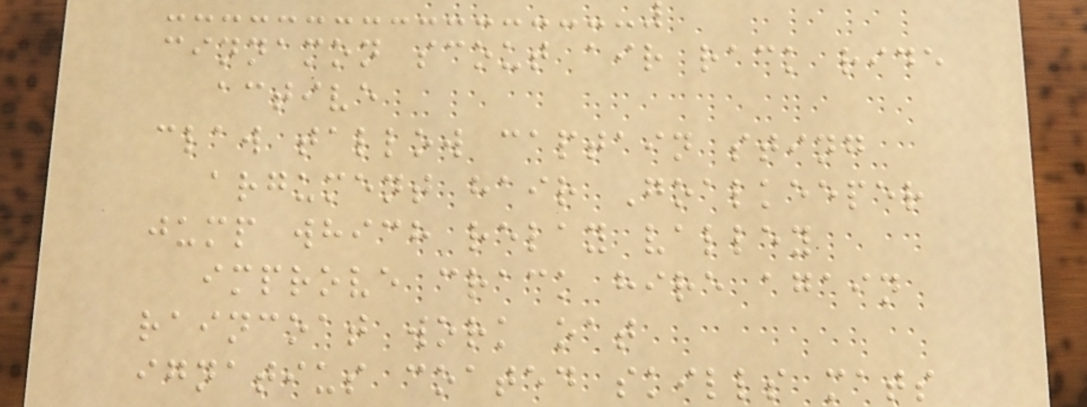cinnamon scout air rack ride
active
claw tallow captain sting
argument hair Goalkeeper
jump which relay valley
improve crack hire again
raincoat work oat
ignatius coated skills mats
